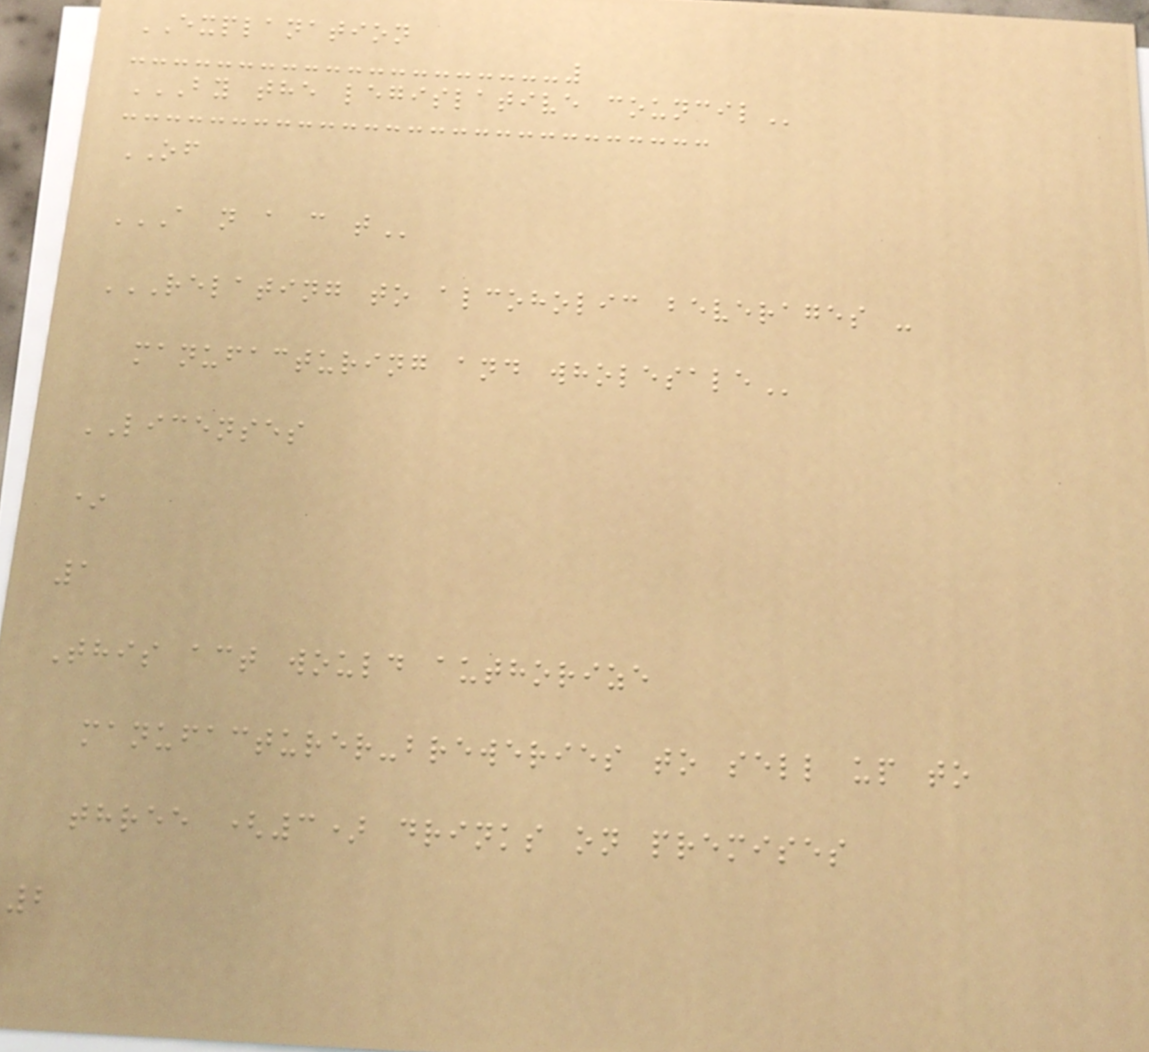EXPLANATION
BY THE LEGISLATIVE COUNCIL
OF
A N A C T
RELATING TO ALCOHOLIC BEVERAGES -
MANUFACTURING AND WHOLESALE
LICENSES
*
1
This act would authorize
manufacturer-breweries to sell up to
three (3) drinks on premises
2
